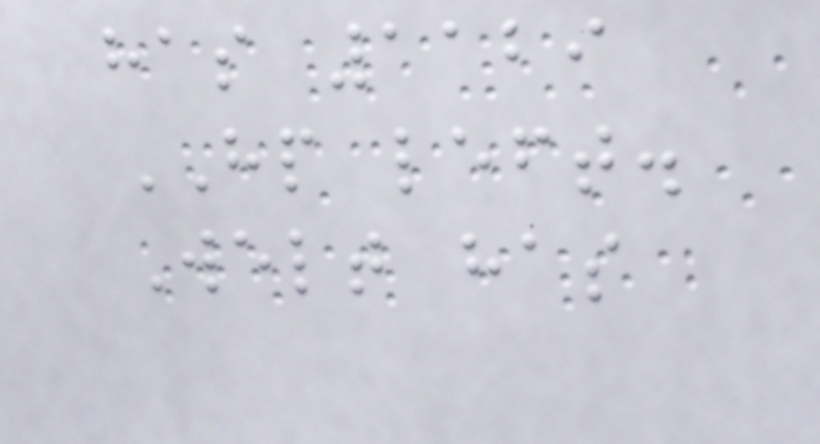has 1129
HP left.
Welt has
